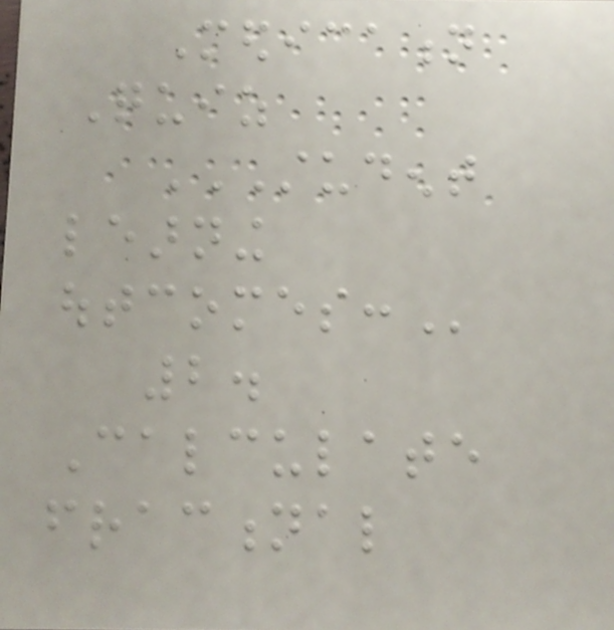Medication
Quiz
STUDENT
LEARNING
OUTCOMES:
2.
Calculate
fractional
